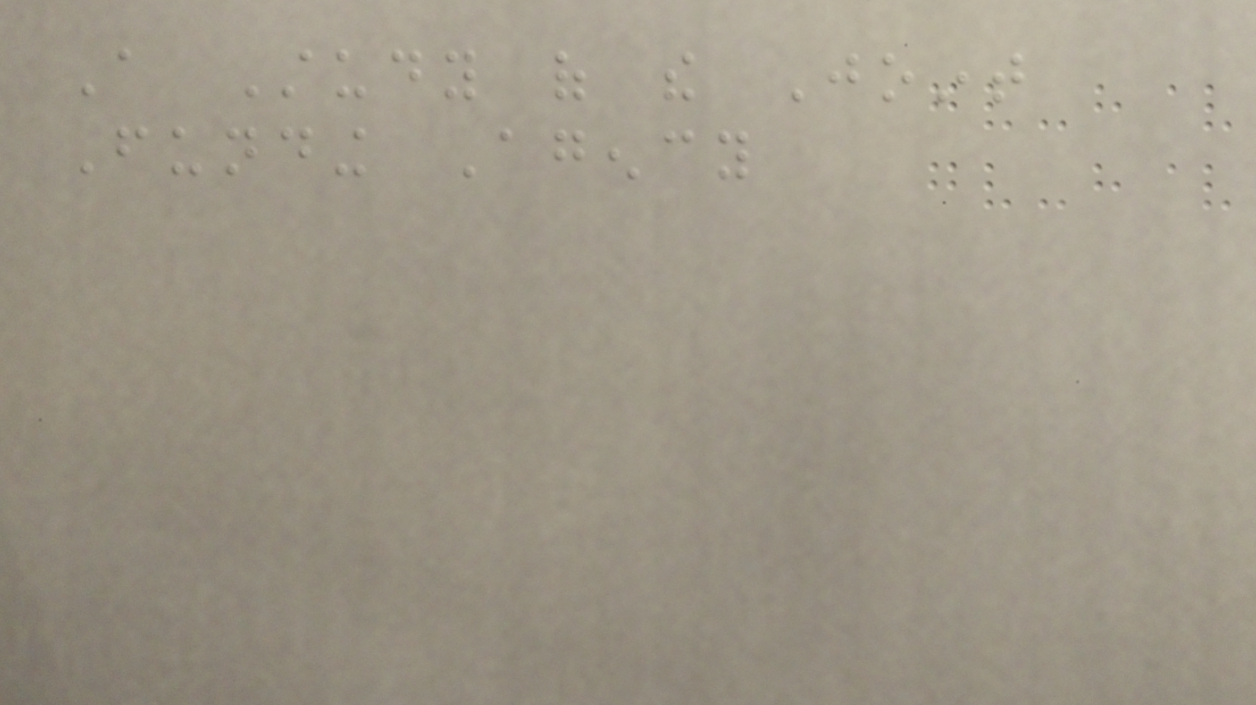A Study of the Joint
Funding Agency
